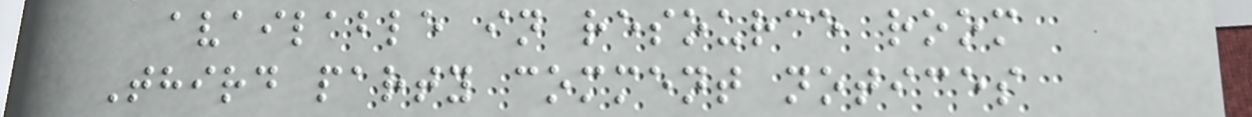available in resource room
Third party comment notices
